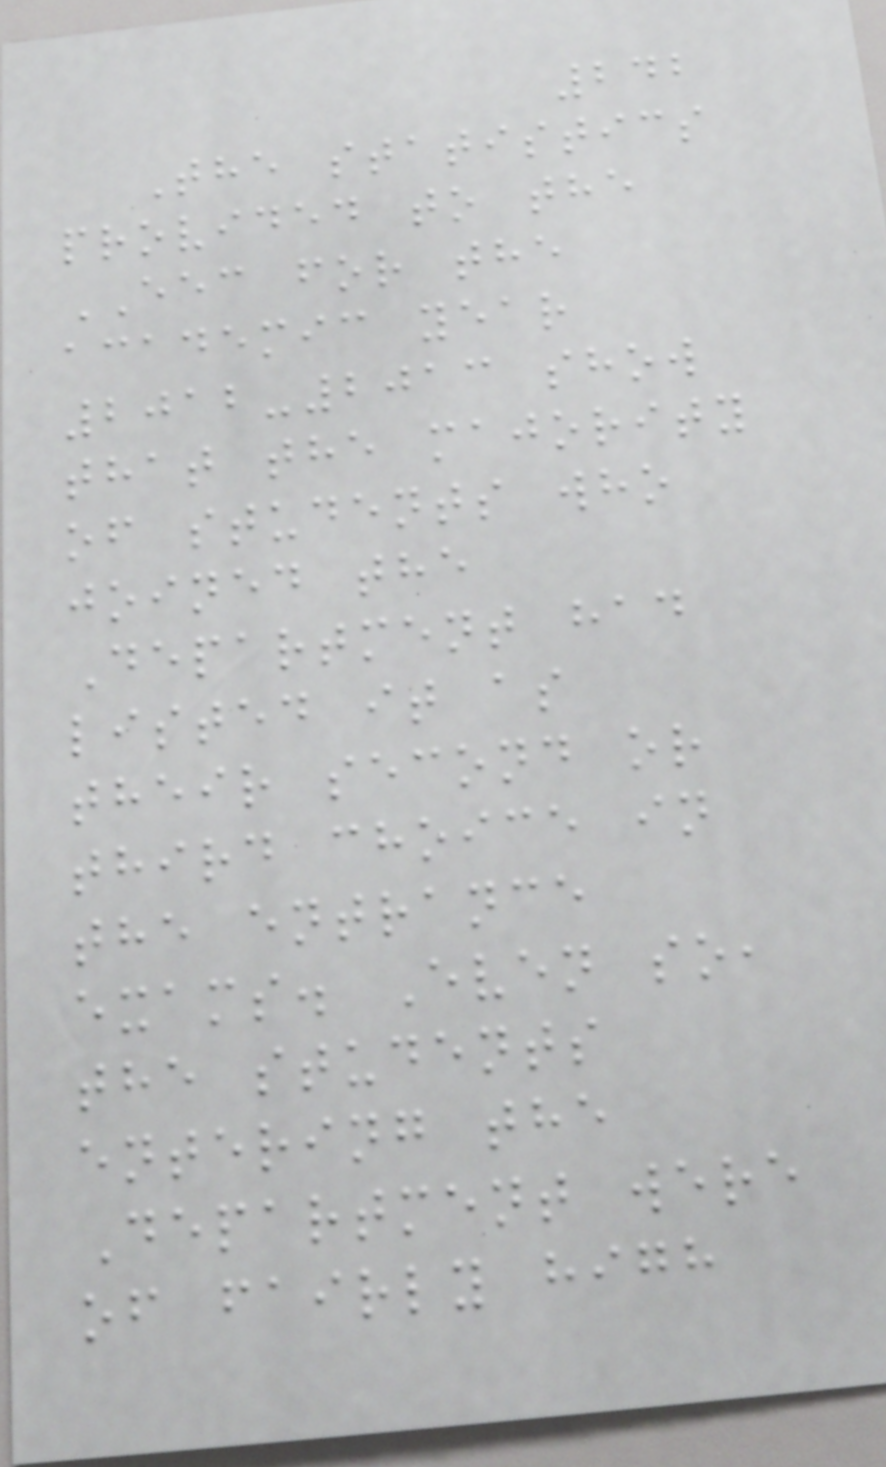242
The statistics
provided to the
EEC for the
academic year
2012-2013 show
that the majority
of students who
joined the
Department had
listed it as
their second or
third choice in
the entrance
exams. Even so,
the students
entering the
Department were
of fairly high
